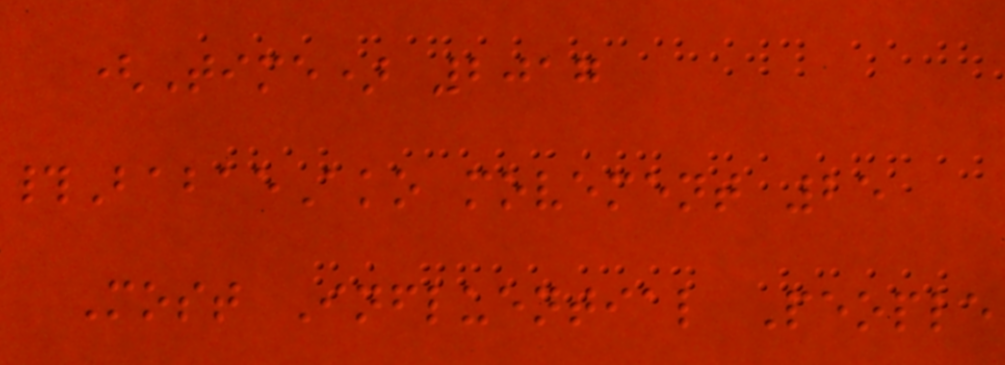(Time) 2017
#BabaeAko movement 25
Most Influential People
